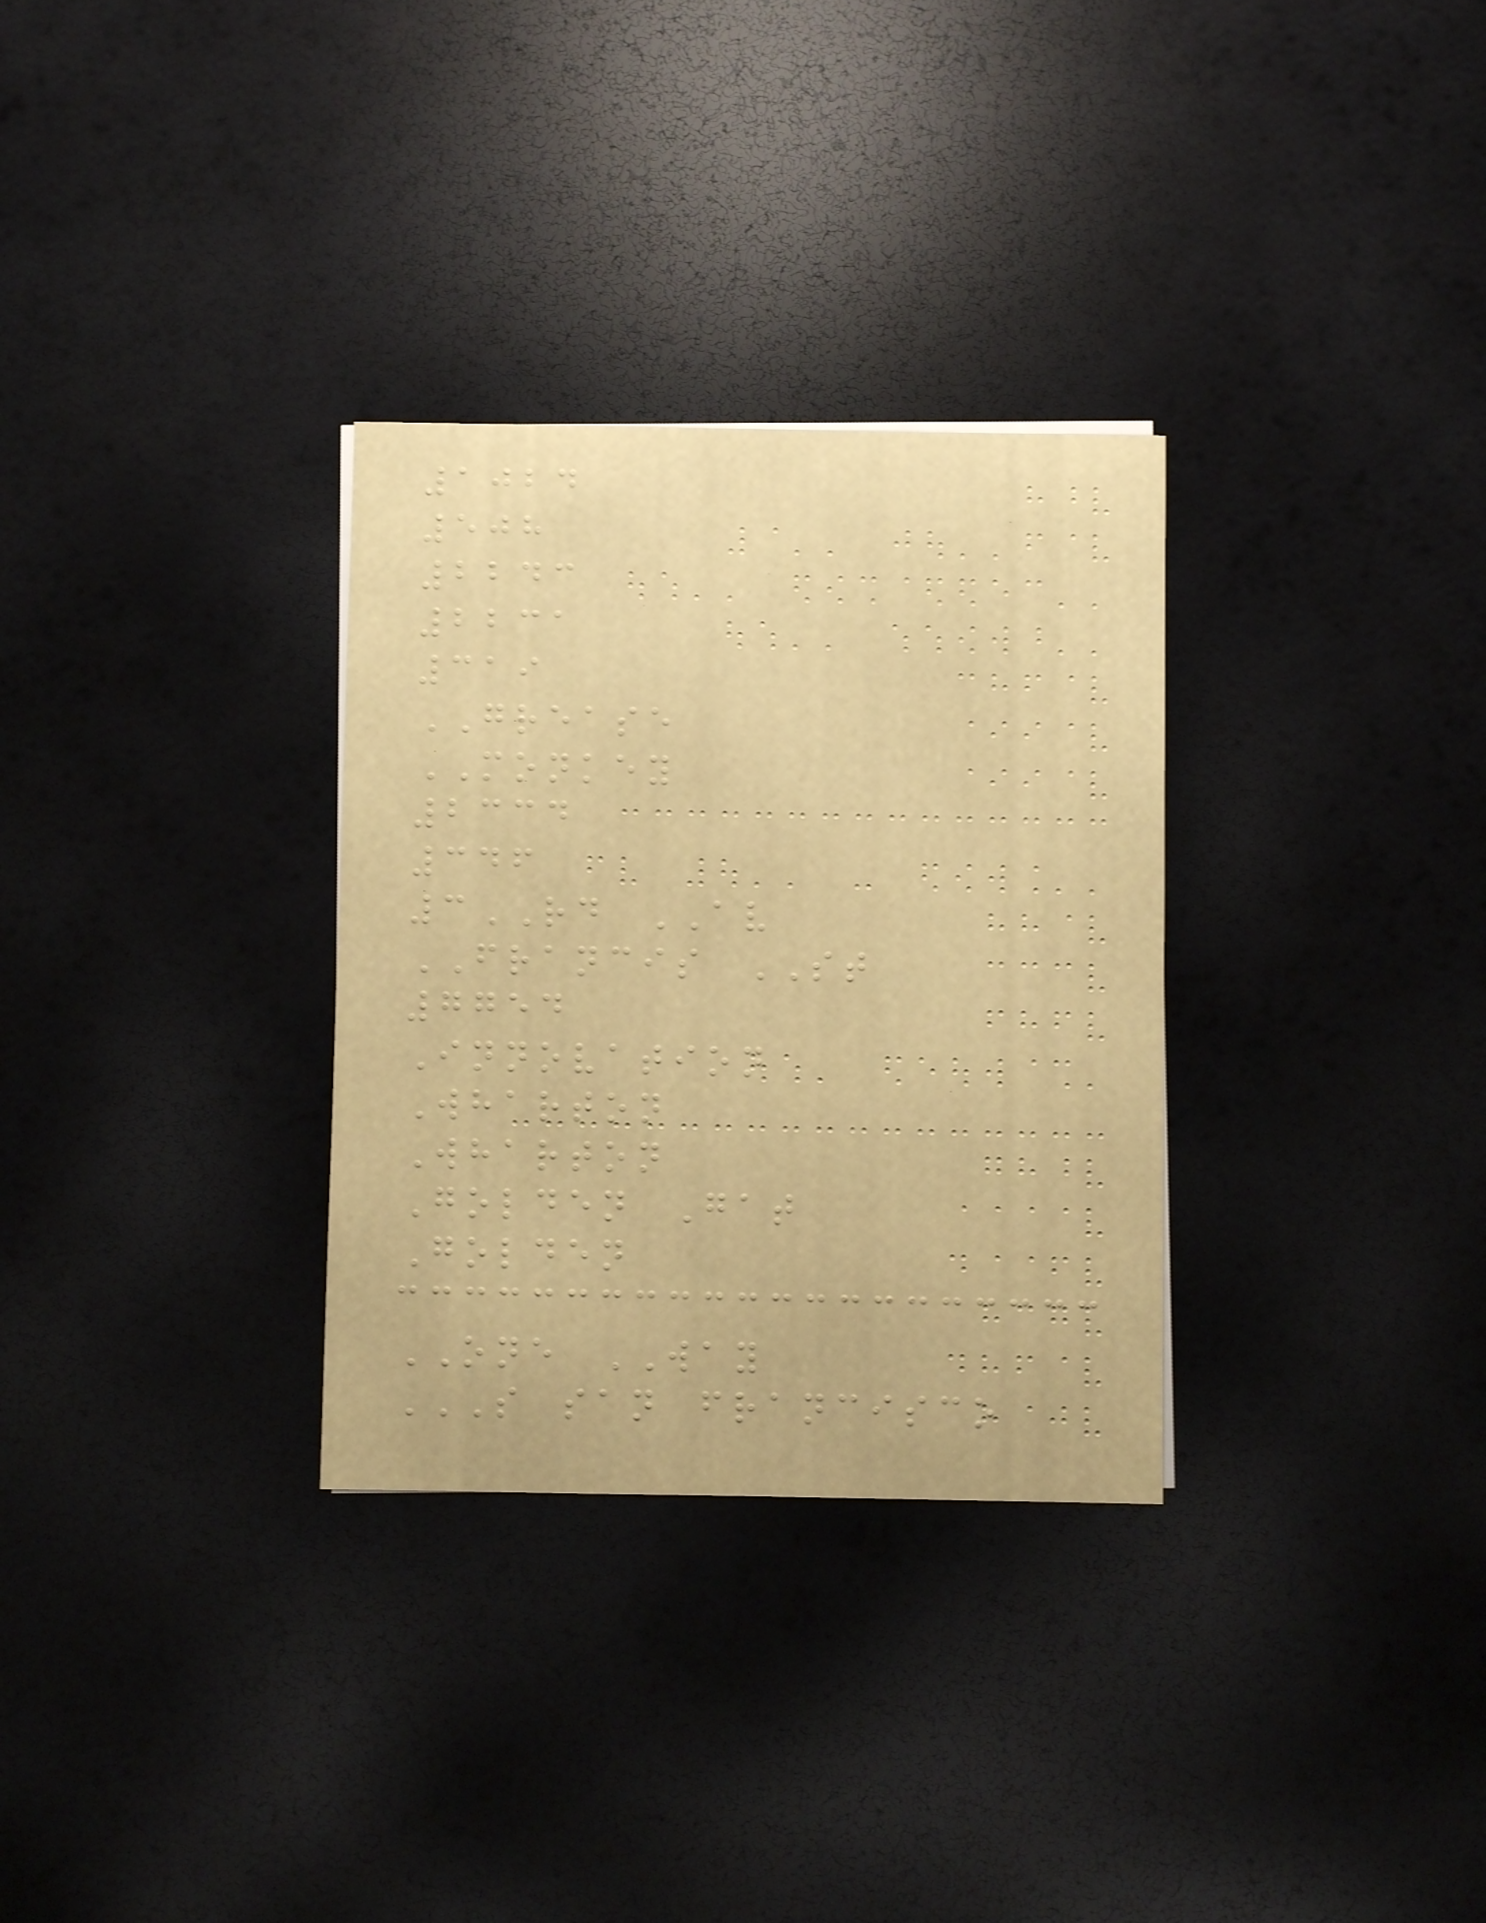1024
508
2243
2231
319
GREASE
MONKEY
2334
346
3RD AV
FRANCIS ST
7754
Innovation
Wharton
Wharton
Golden Gat
Golden
ONE WAY
S SAN FRANCISCO
